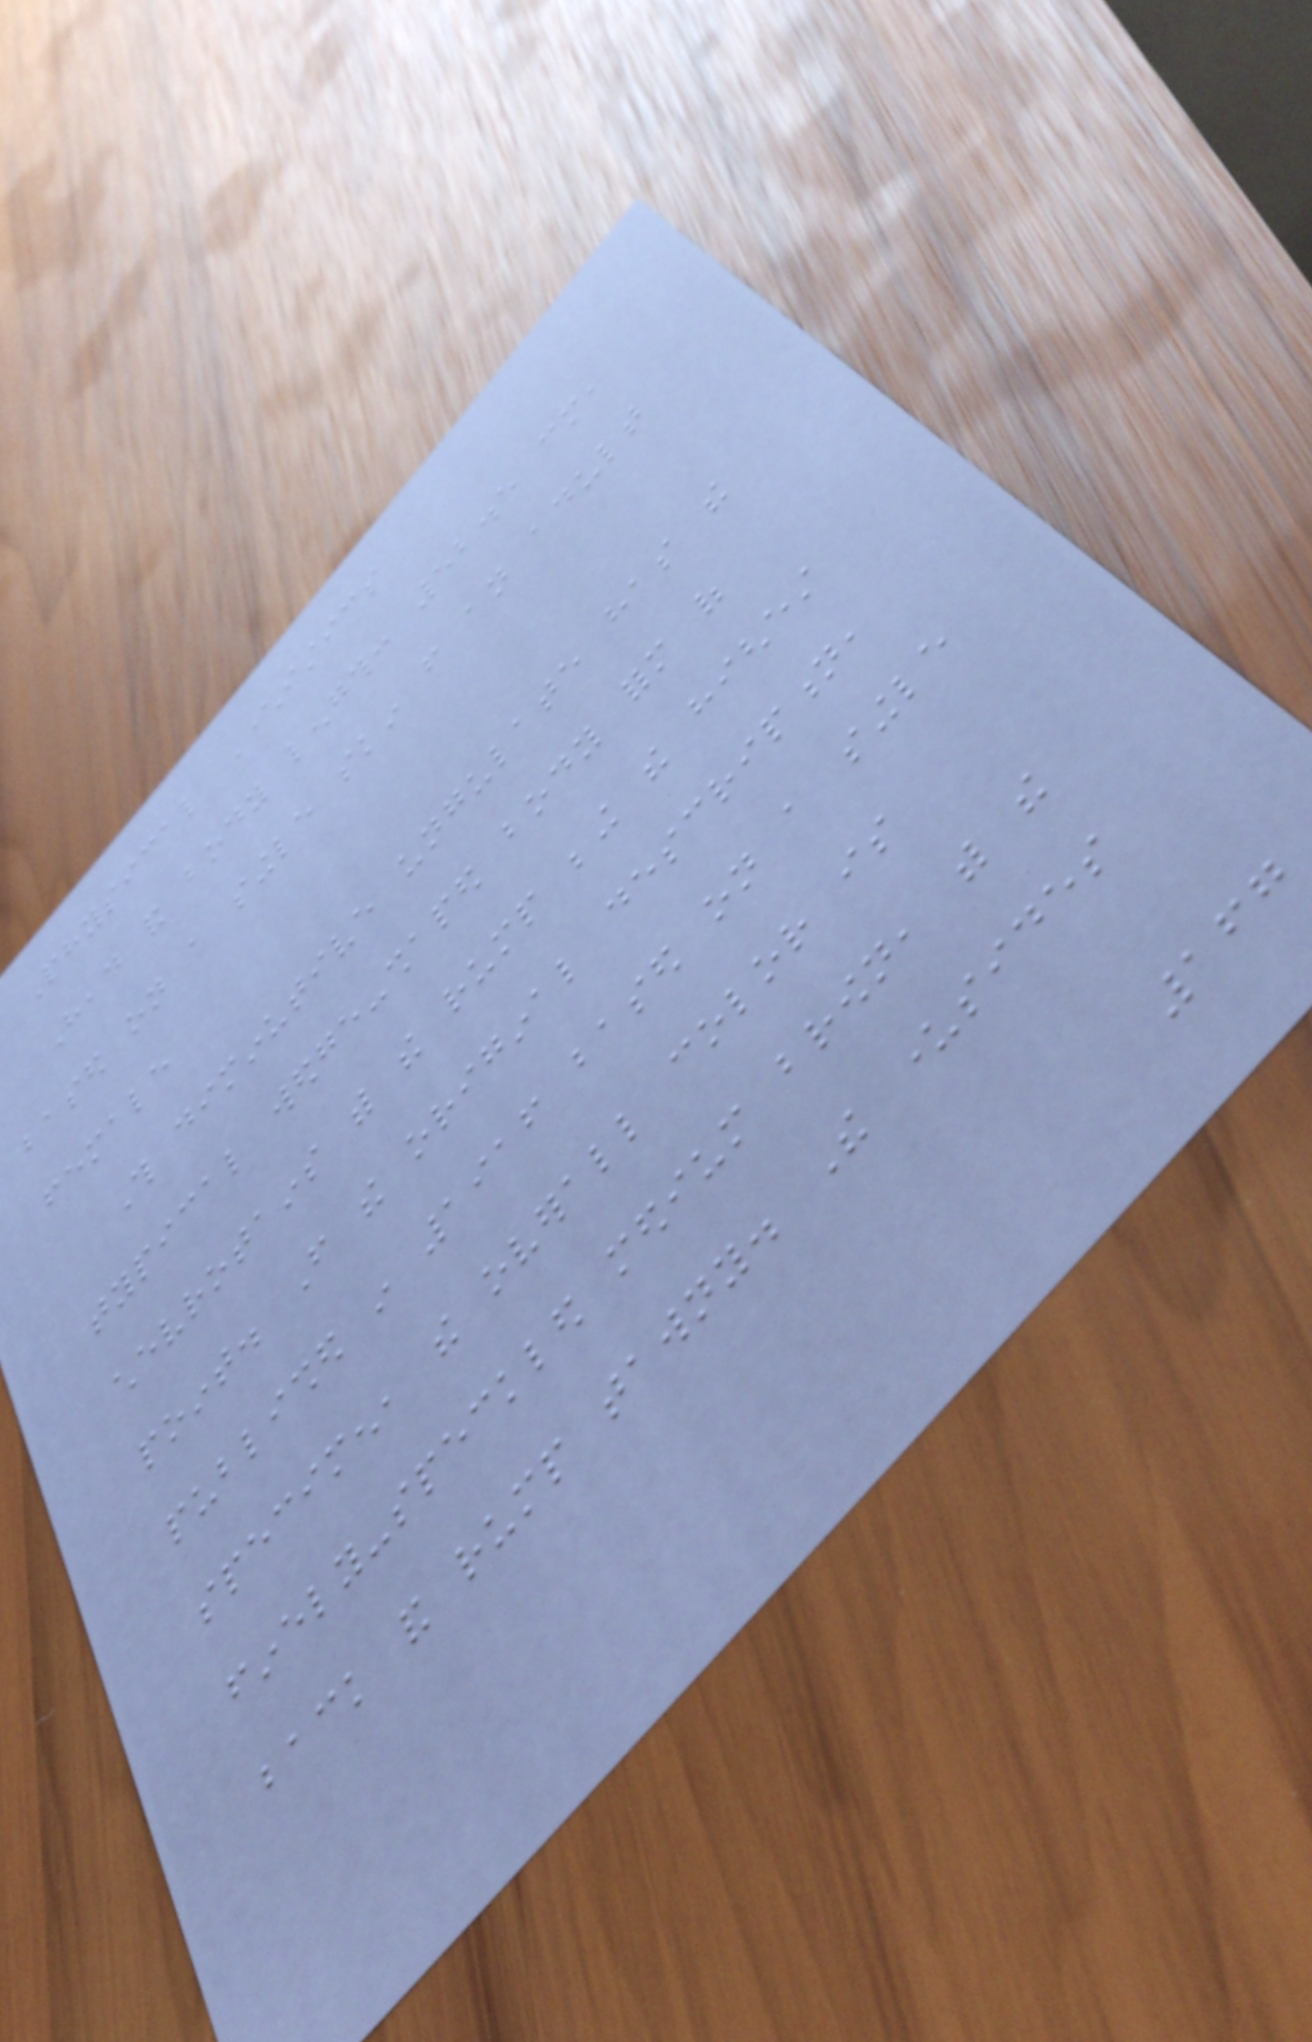Physical Characteristics
Head and body length: 52.5 cm,
based on a single skin from an adult
female
This diminutive ungulate has the
typical wedge-shaped body form of
chevrotains with the rump being the highest
point. From the original description,
published in 1916 based on a single
specimen, the overall color is
finely-speckled medium brown, with the
back and rump tawny. The undersides
167
